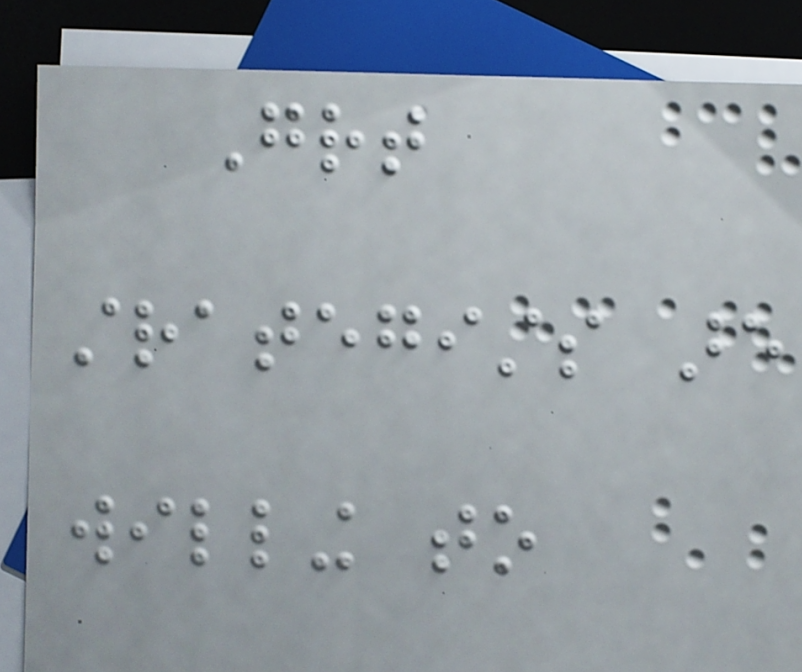Great
strategists are
willing to
